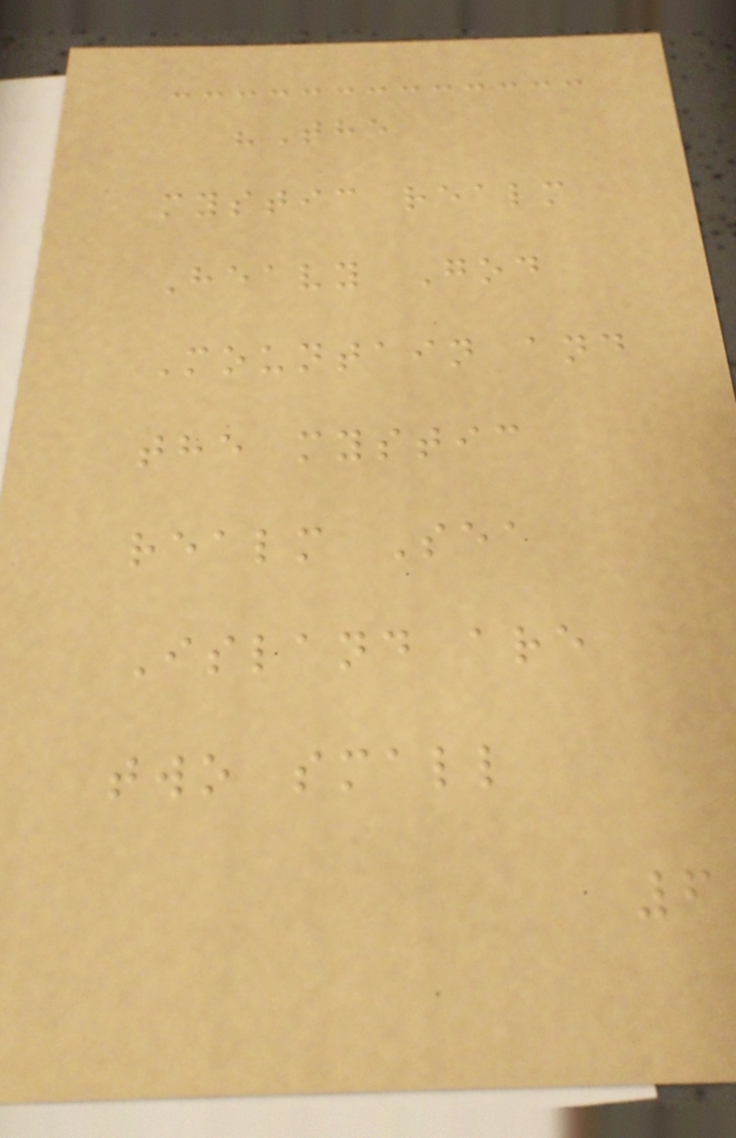"The
mystic realm
Heavy God
Mountain and
the mystic
realm Sea
Island are
two small
6
